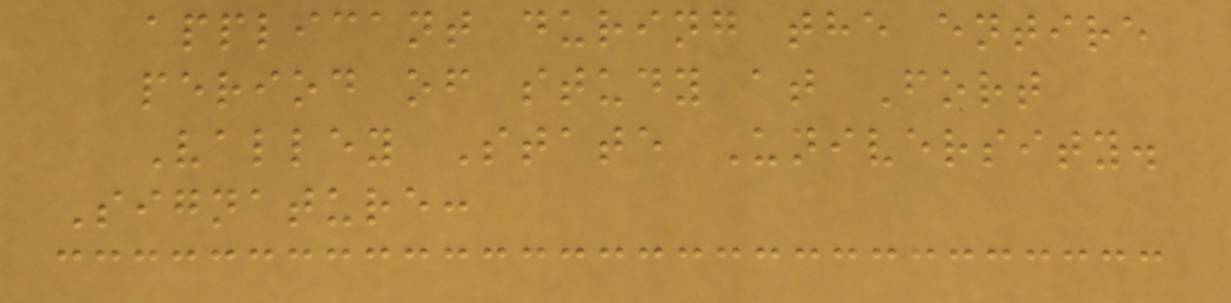applicant during the entire
period of study at Fort
Valley State University.
Signature:
